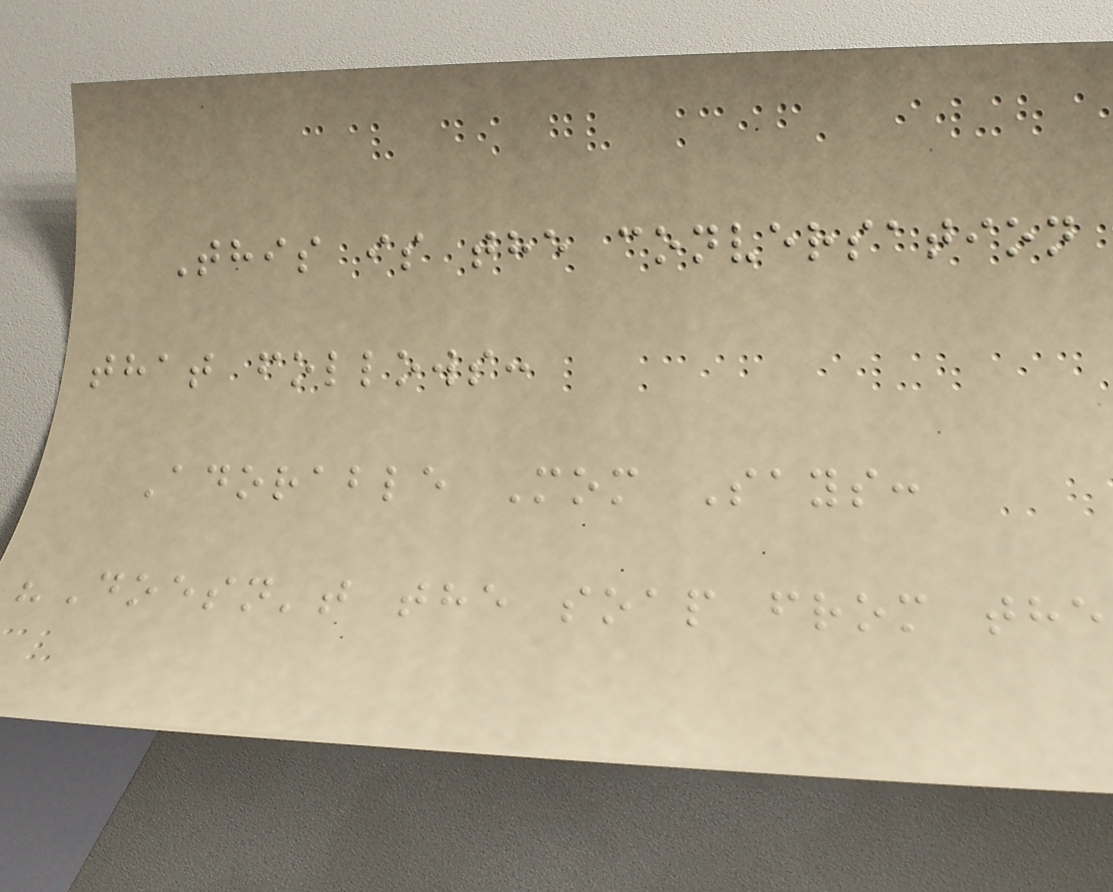This is the conversation
that follows:
Adorable Mom Says:
"Doesn't the soap from the
